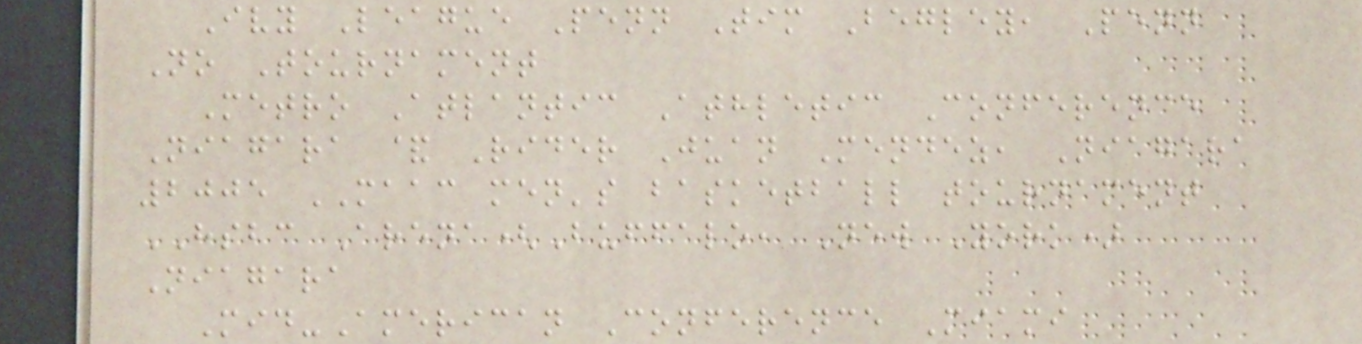Ivy League Penn Tim Begley, Penn
No Tournament
Metro Atlantic Athletic Conference
Niagara & Rider Juan Mendez, Niagara
2005 MAAC men's basketball tournament
HSBC Arena(Buffalo, New York)
Niagara
Mid-American Conference Miami
